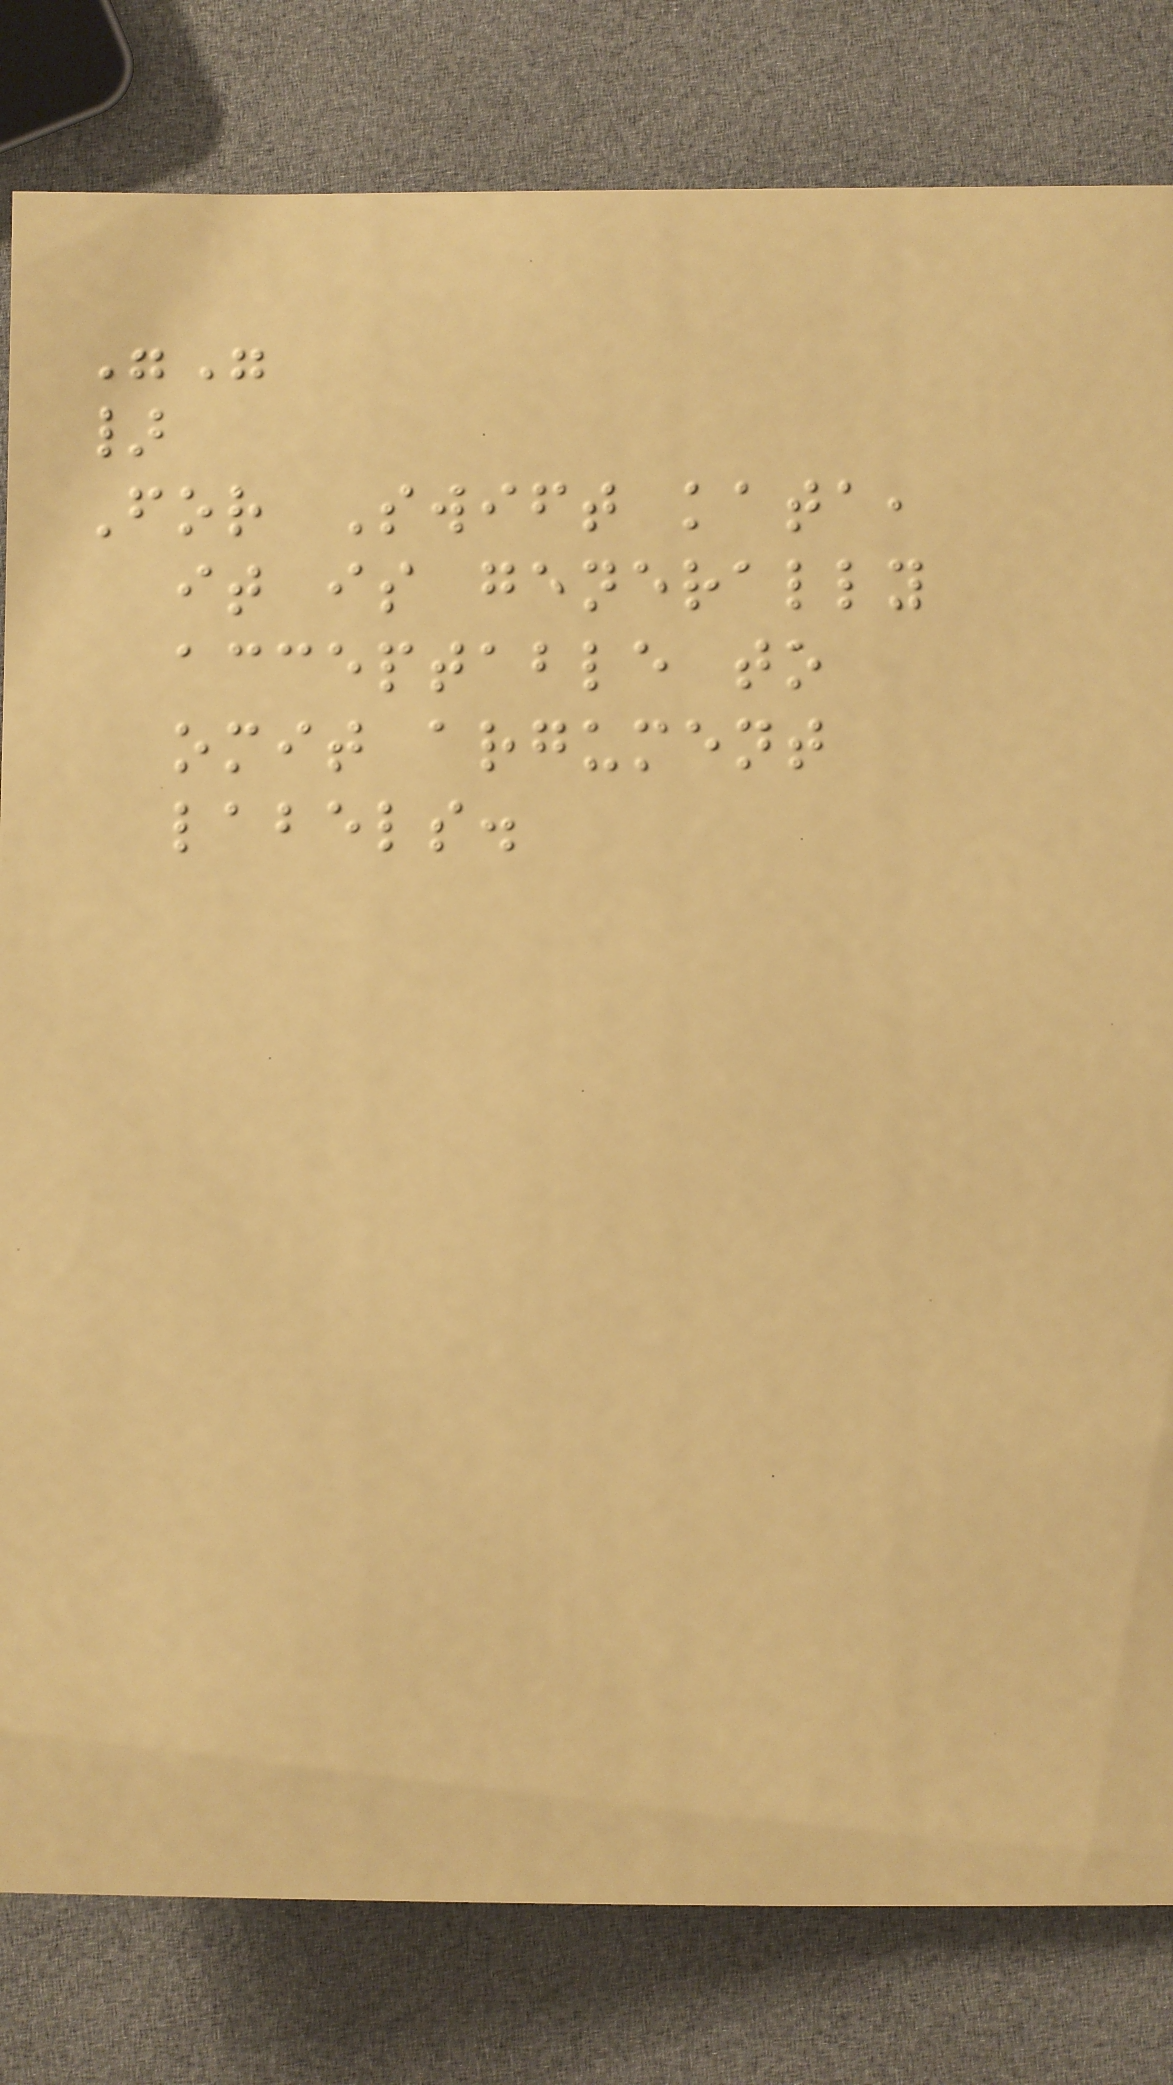""
}
For Swift kata,
it is generally
acceptable to
omit argument
labels.
